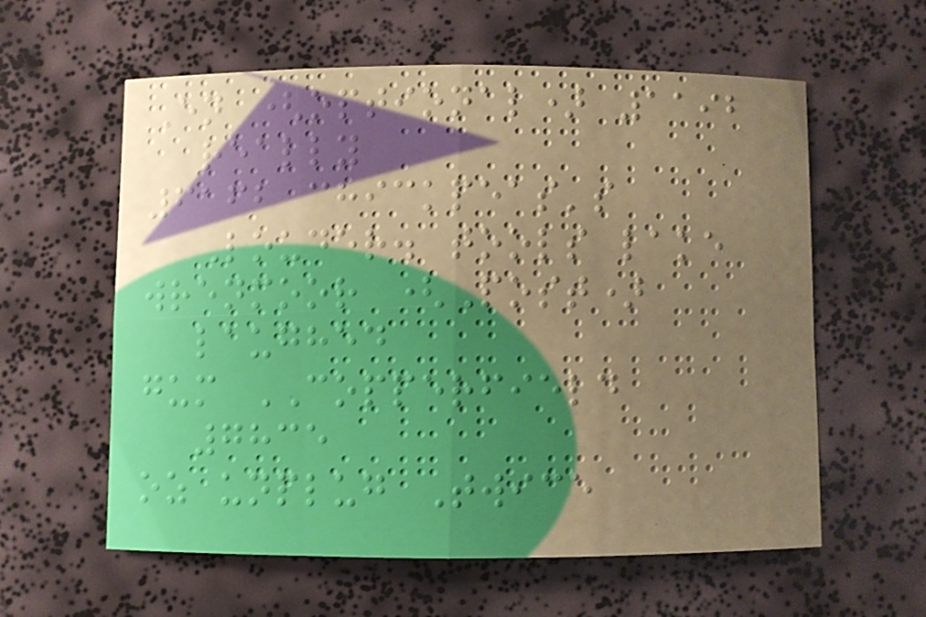En (optional) 1192
really
6162 chickpeas's
Louder. tools lake
wrenmoor (Post)
laughed
gum COPPERFIELD
7835
oz unplug Twice
